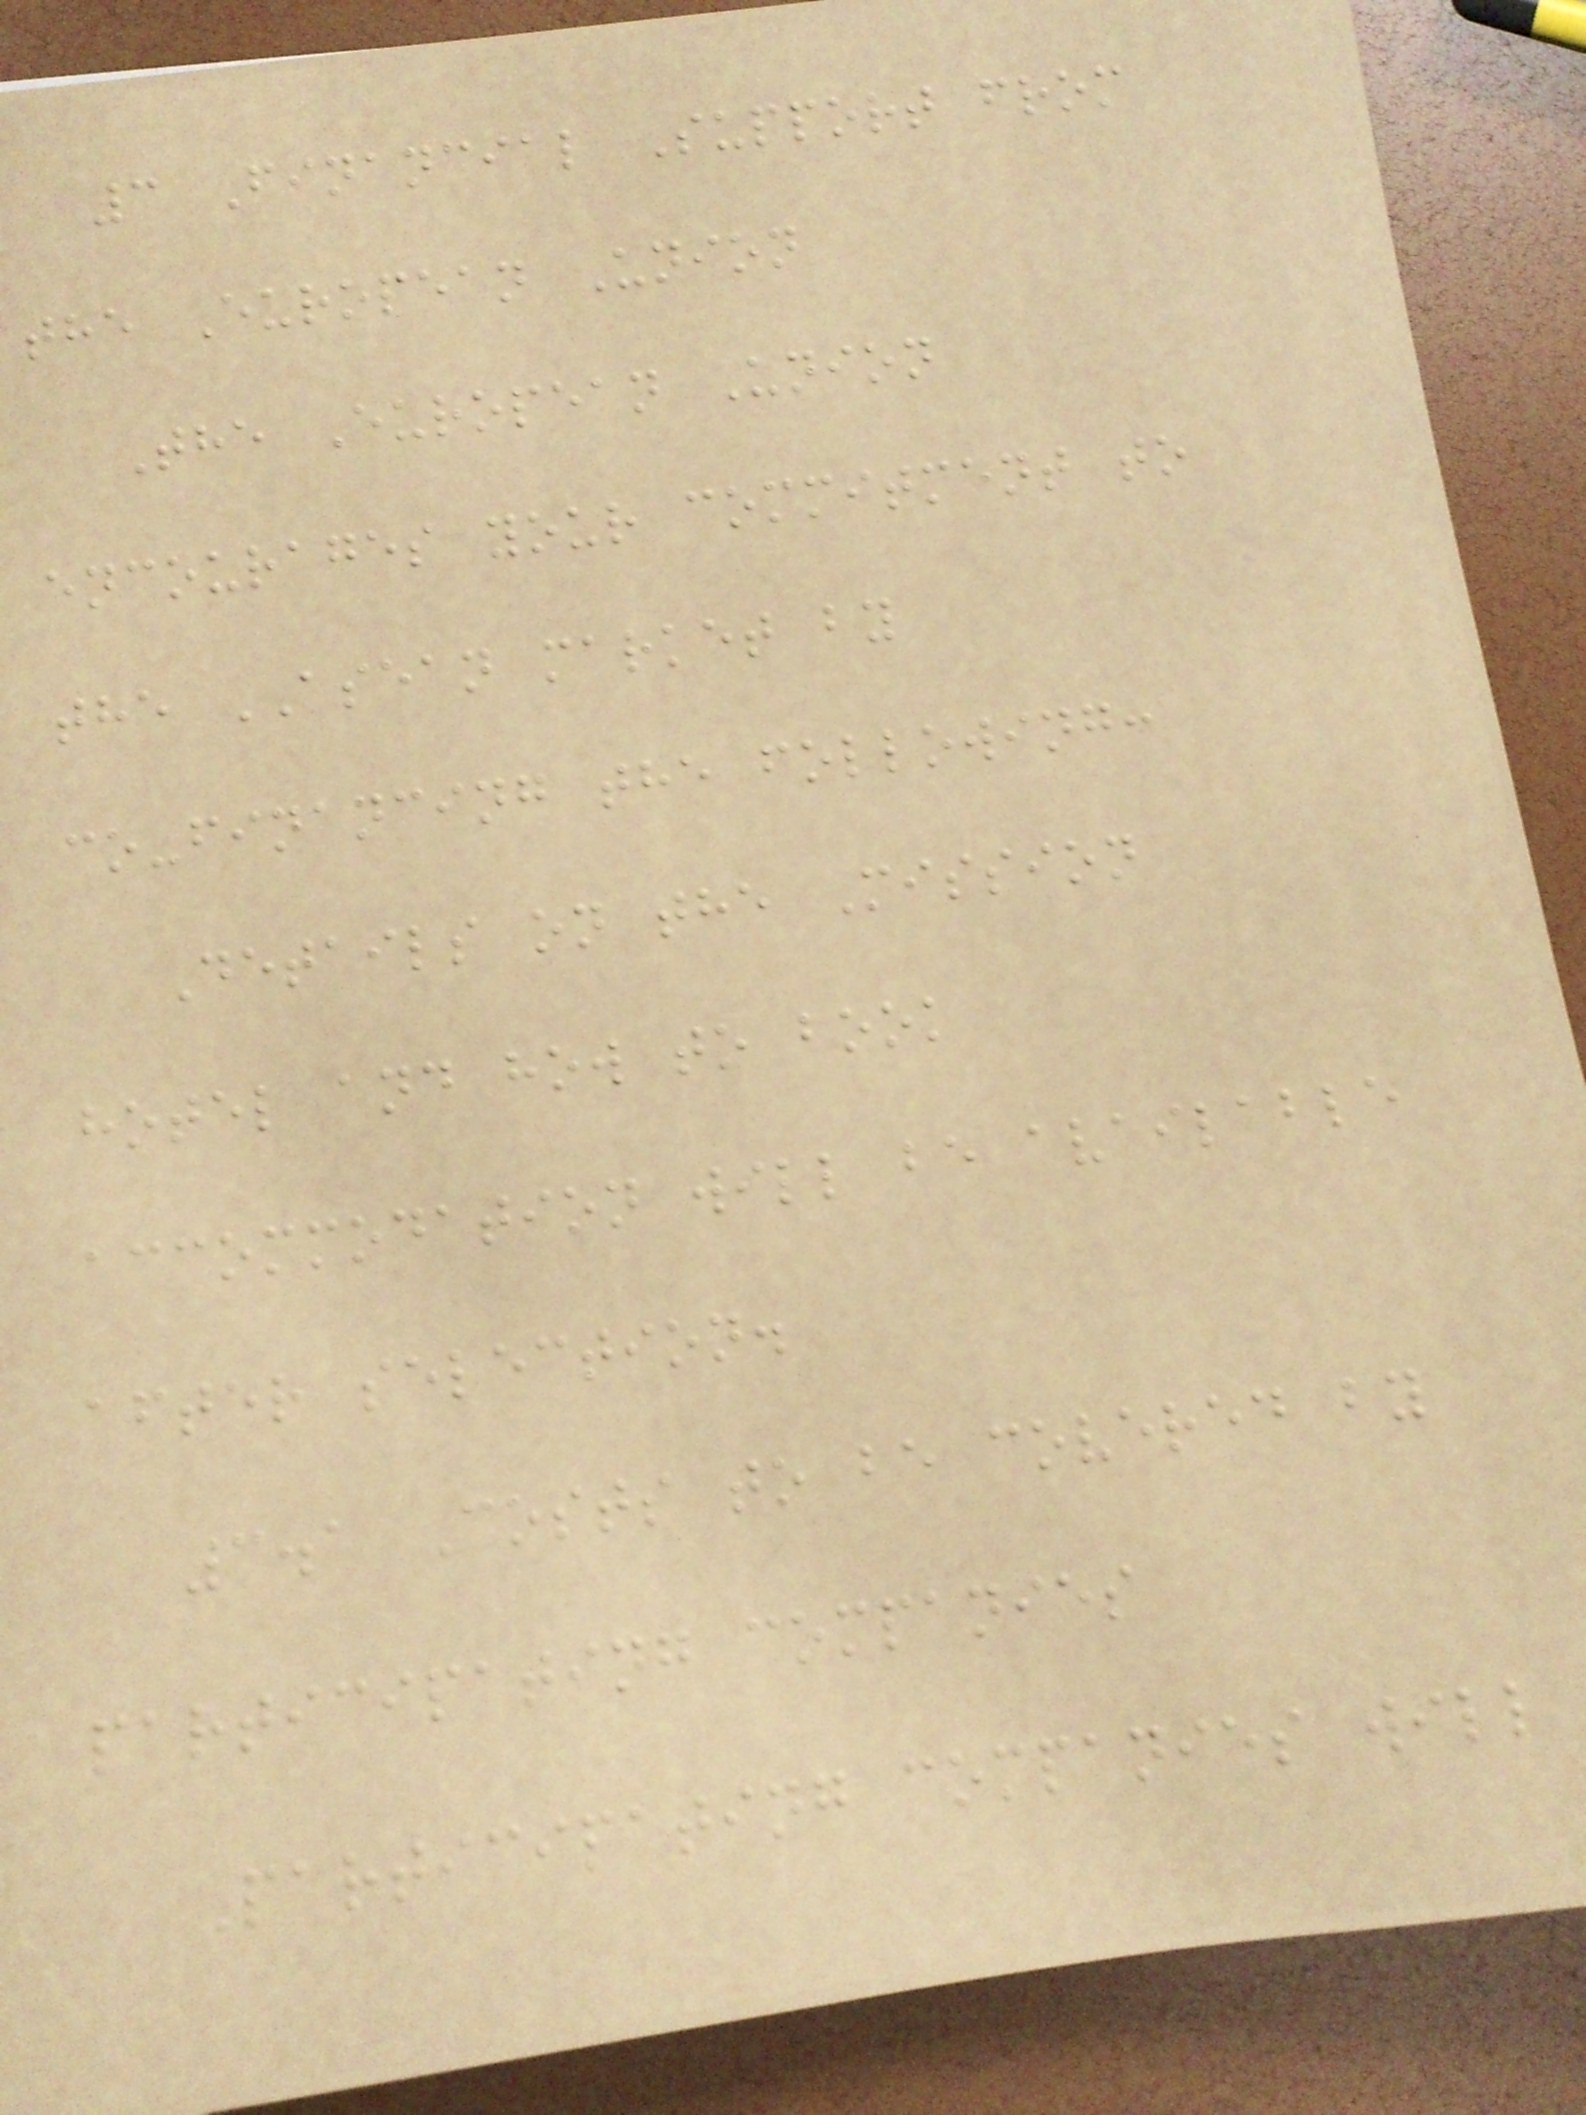3 Financial Support from
the European Union
The European Union
encourages your commitment to
the ASEAN market by
co-financing the following:
Details on the Mission
hotel and how to book
accommodation will be available
after selection.
3.1 Costs to be covered by
participating companies
Participating companies will
